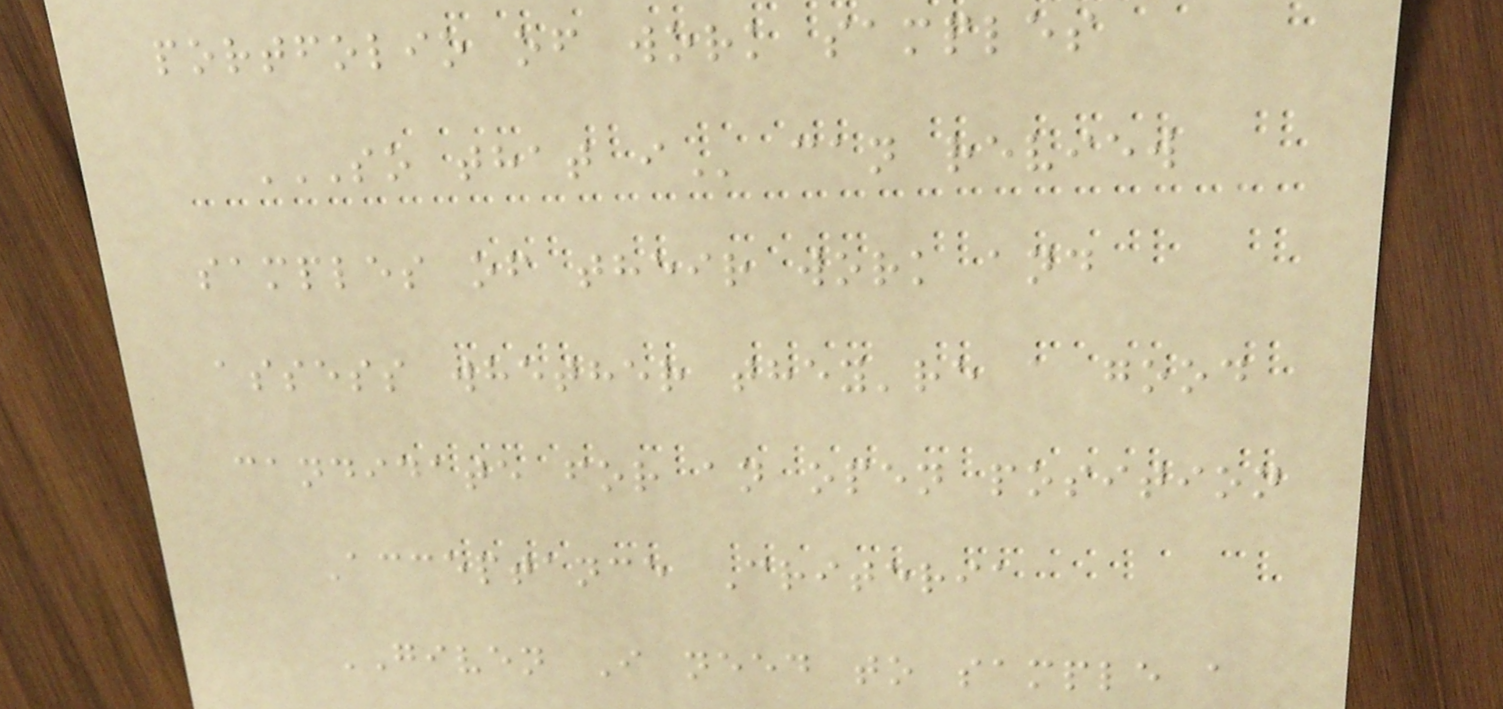portfolio of work samples
SO THAT I can review
samples of their work and
assess whether they're a good
candidate for an open position
Acceptance Criteria
GIVEN I need to sample a
